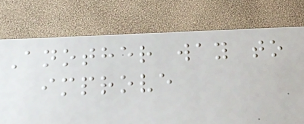Another way to
improve
